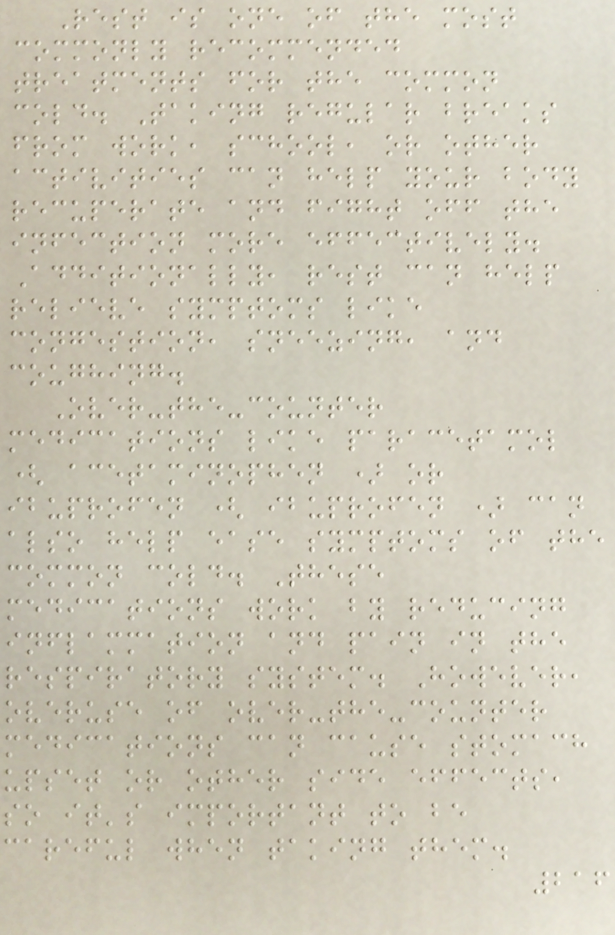Rest is one of the most
commonly recommended
treatments for the common
cold. Taking regular breaks
from work, school, or other
activities can help your body
recuperate and fight off the
infection more effectively.
Additionally, rest can help
relieve symptoms like
congestion, sneezing, and
coughing.
Over-the-counter
medications like paracetamol
( acetaminophen ) or
ibuprofen ( ibuprofen ) can
also help ease symptoms of the
common cold. These
medications work by reducing
inflammation and pain in the
respiratory system. However,
overuse of over-the-counter
medications can cause stomach
upset or other side effects,
so it's important to be
careful when taking them.
216
